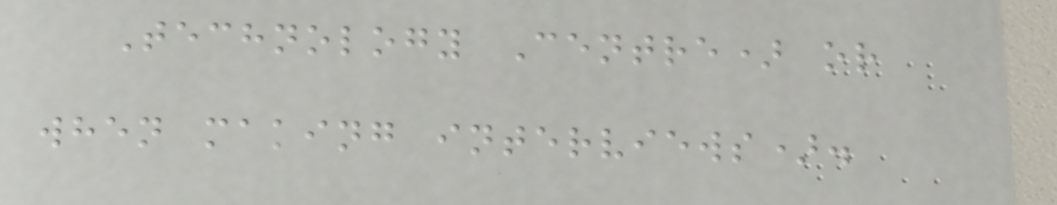Technology Centre) or
when making interviews).
